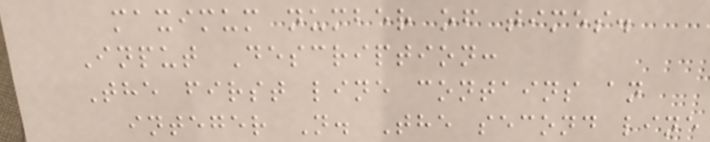maximum number of times.
Input Description:
The first line contains an
integer N. The second line
